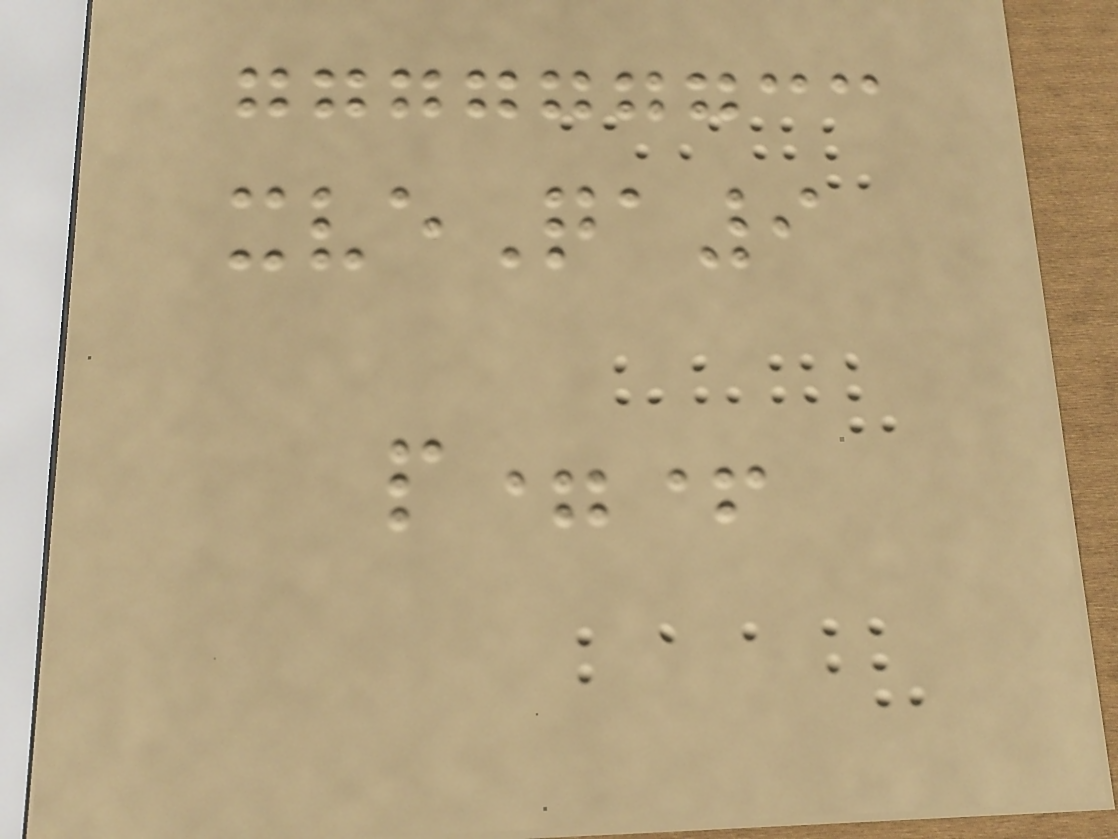xveQa9
p=+
